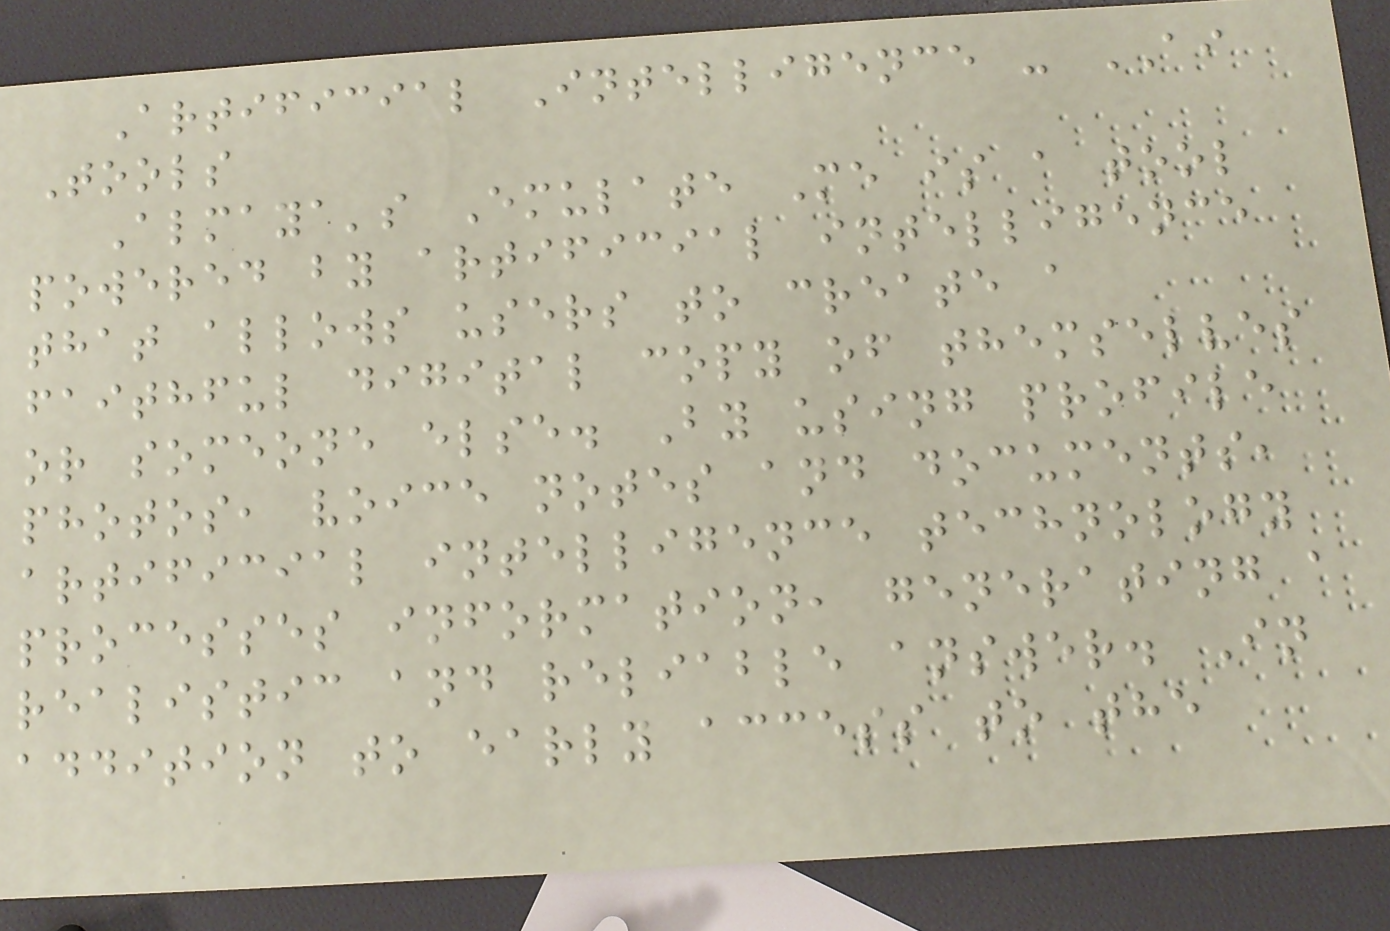Artificial Intelligence - AI
Tools
Almaya's Emulate Me is a tool
powered by artificial intelligence
that allows users to create a
faithful digital copy of themselves
or someone else. By using profile
photos, voice notes and documents,
artificial intelligence technology
processes information, generating a
realistic and reliable answer. In
addition to early access to the
